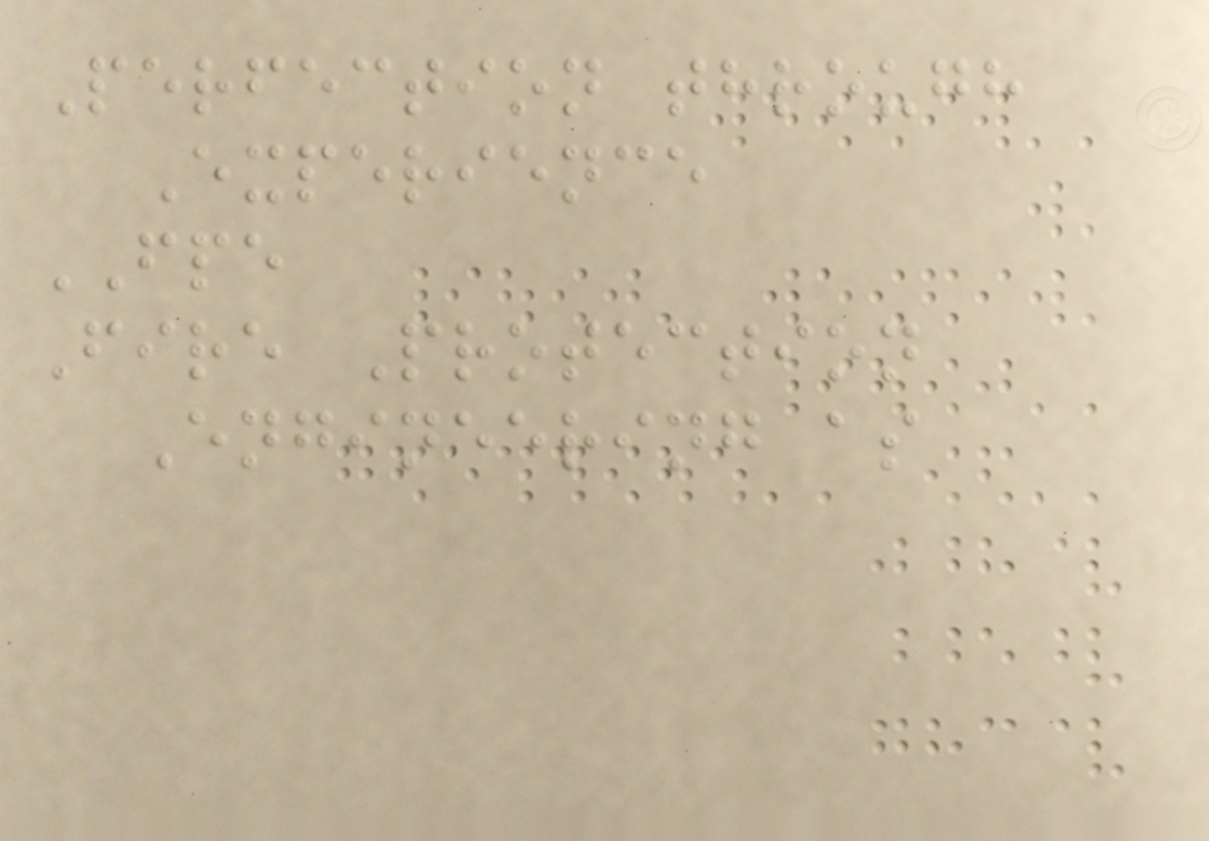Perfection through
Experience
FPE
Fire Protection
Engineering as
